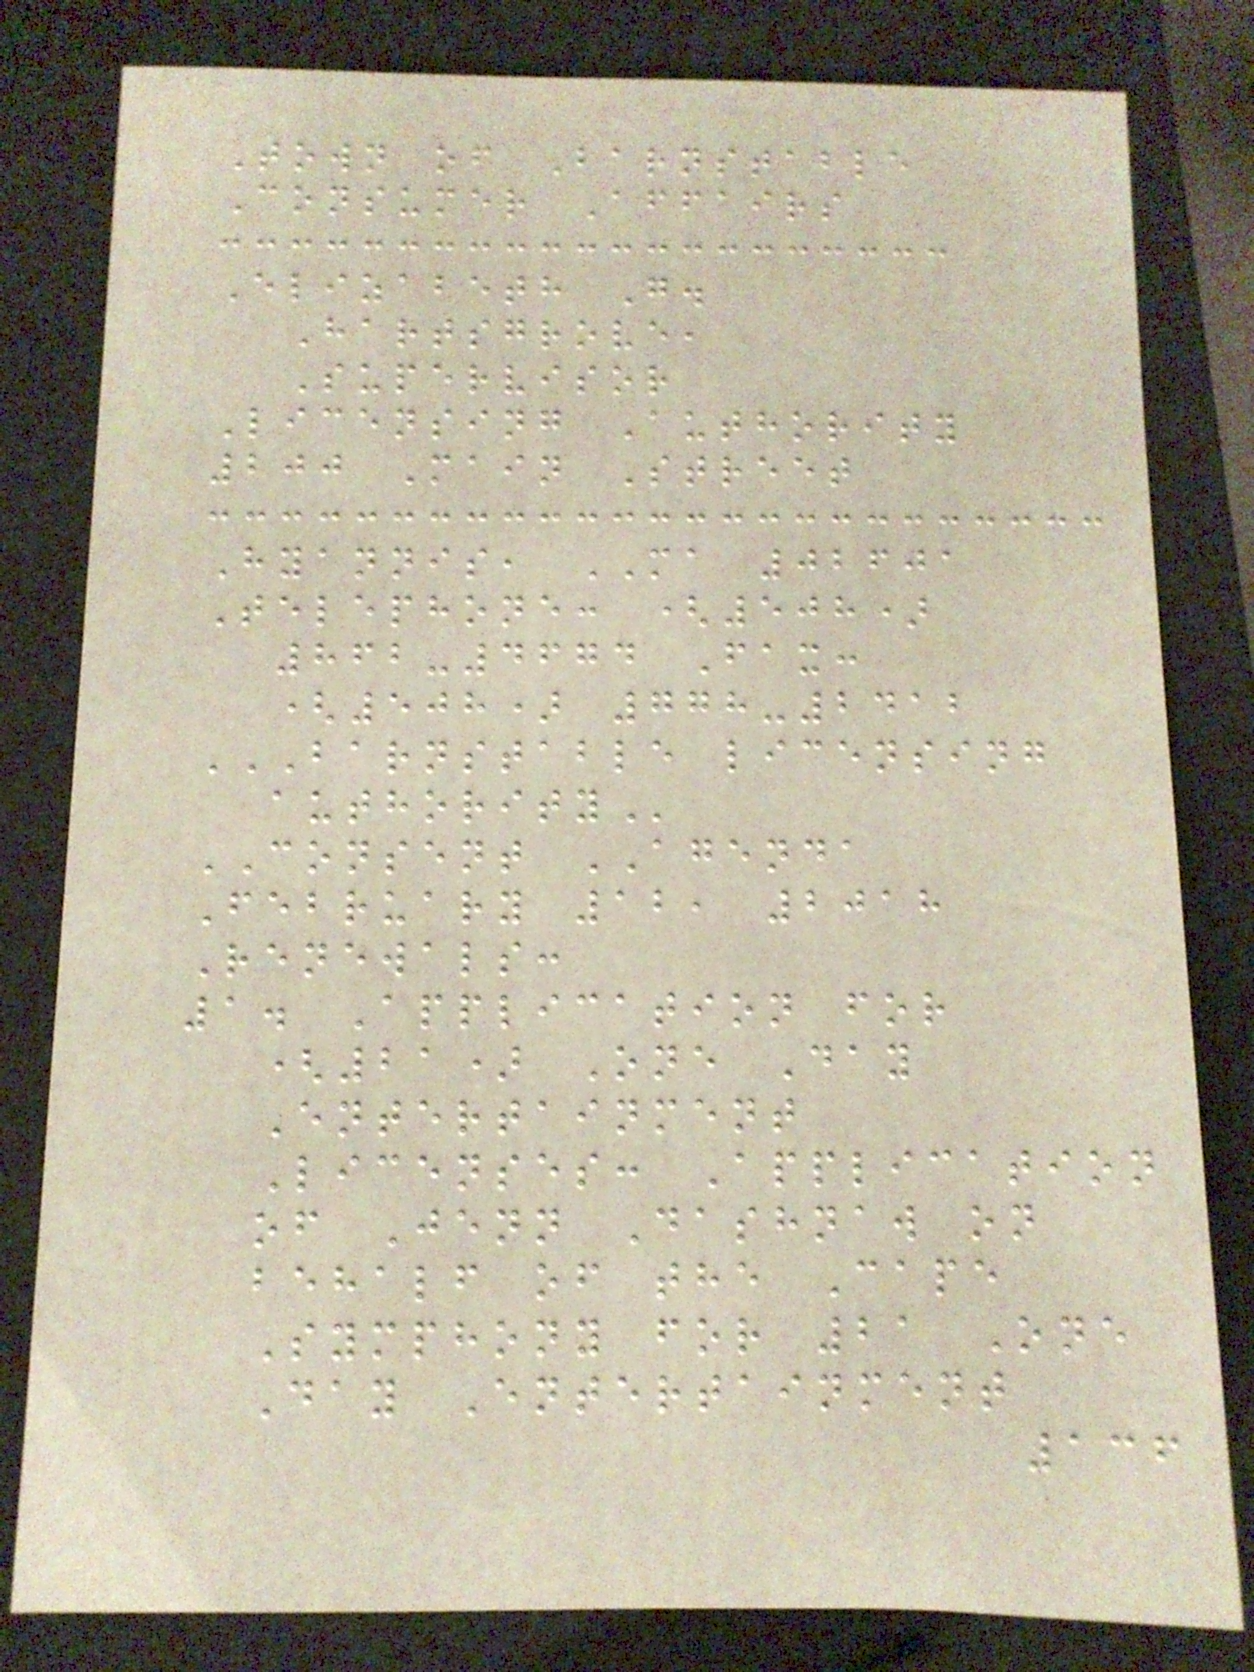Town of Barnstable
Consumer Affairs
Elizabeth G.
Hartsgrove,
Supervisor
Licensing Authority
200 Main Street
Hyannis, MA 02601
Telephone: (508)
862-4674 Fax:
(508) 778-2412
BARNSTABLE LICENSING
AUTHORITY
CONSENT AGENDA
February 12, 2018
Renewals:
1. Application for
(21) One Day
Entertainment
Licenses: Application
of Jenn Dashnaw on
behalf of the Cape
Symphony for 21 One
Day Entertainment
136
